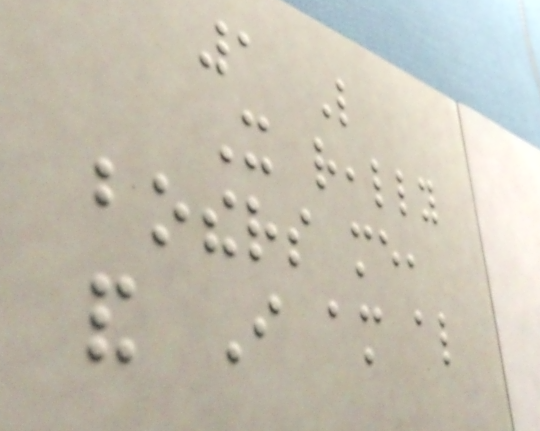1 Like
It really
bothers me,
and I am also
